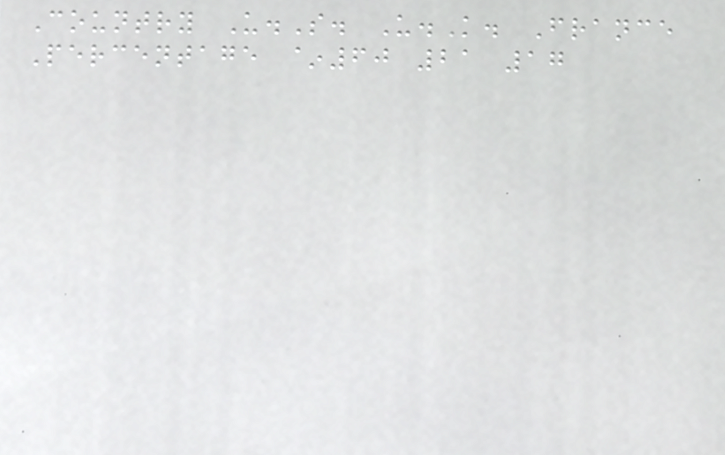Country U.S. U.K. France
Percentage ~60 21 17
